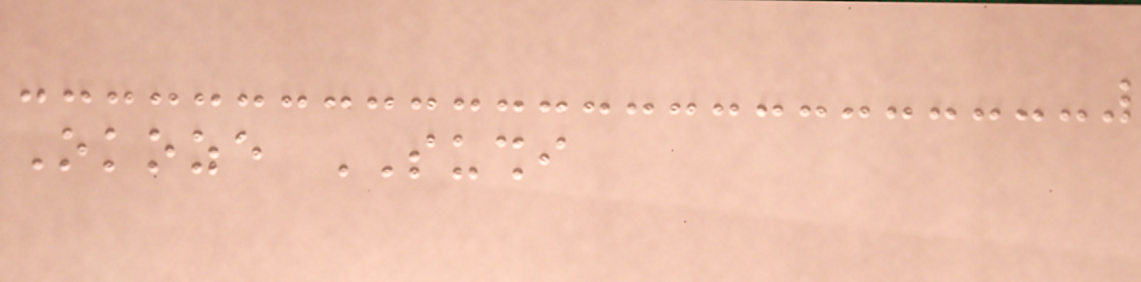Okoze SUSHI
